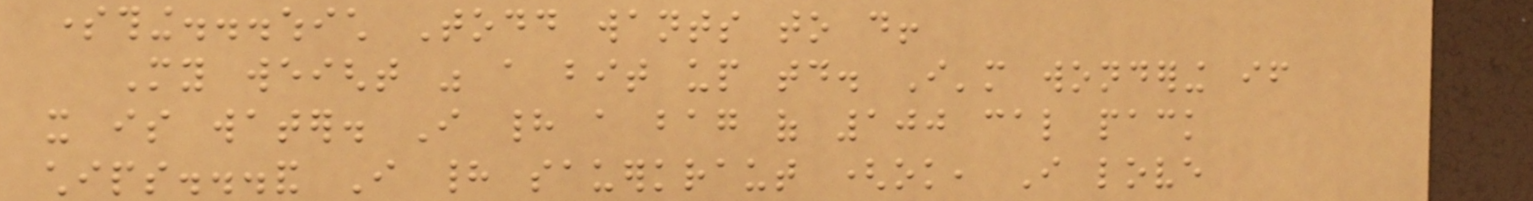something...which Todd wants to do!
My weight was a bit up today. I'm wondering if
it is water. I had a bag of 100 cal pack
chips...and I had sauerkraut (ok, I love
